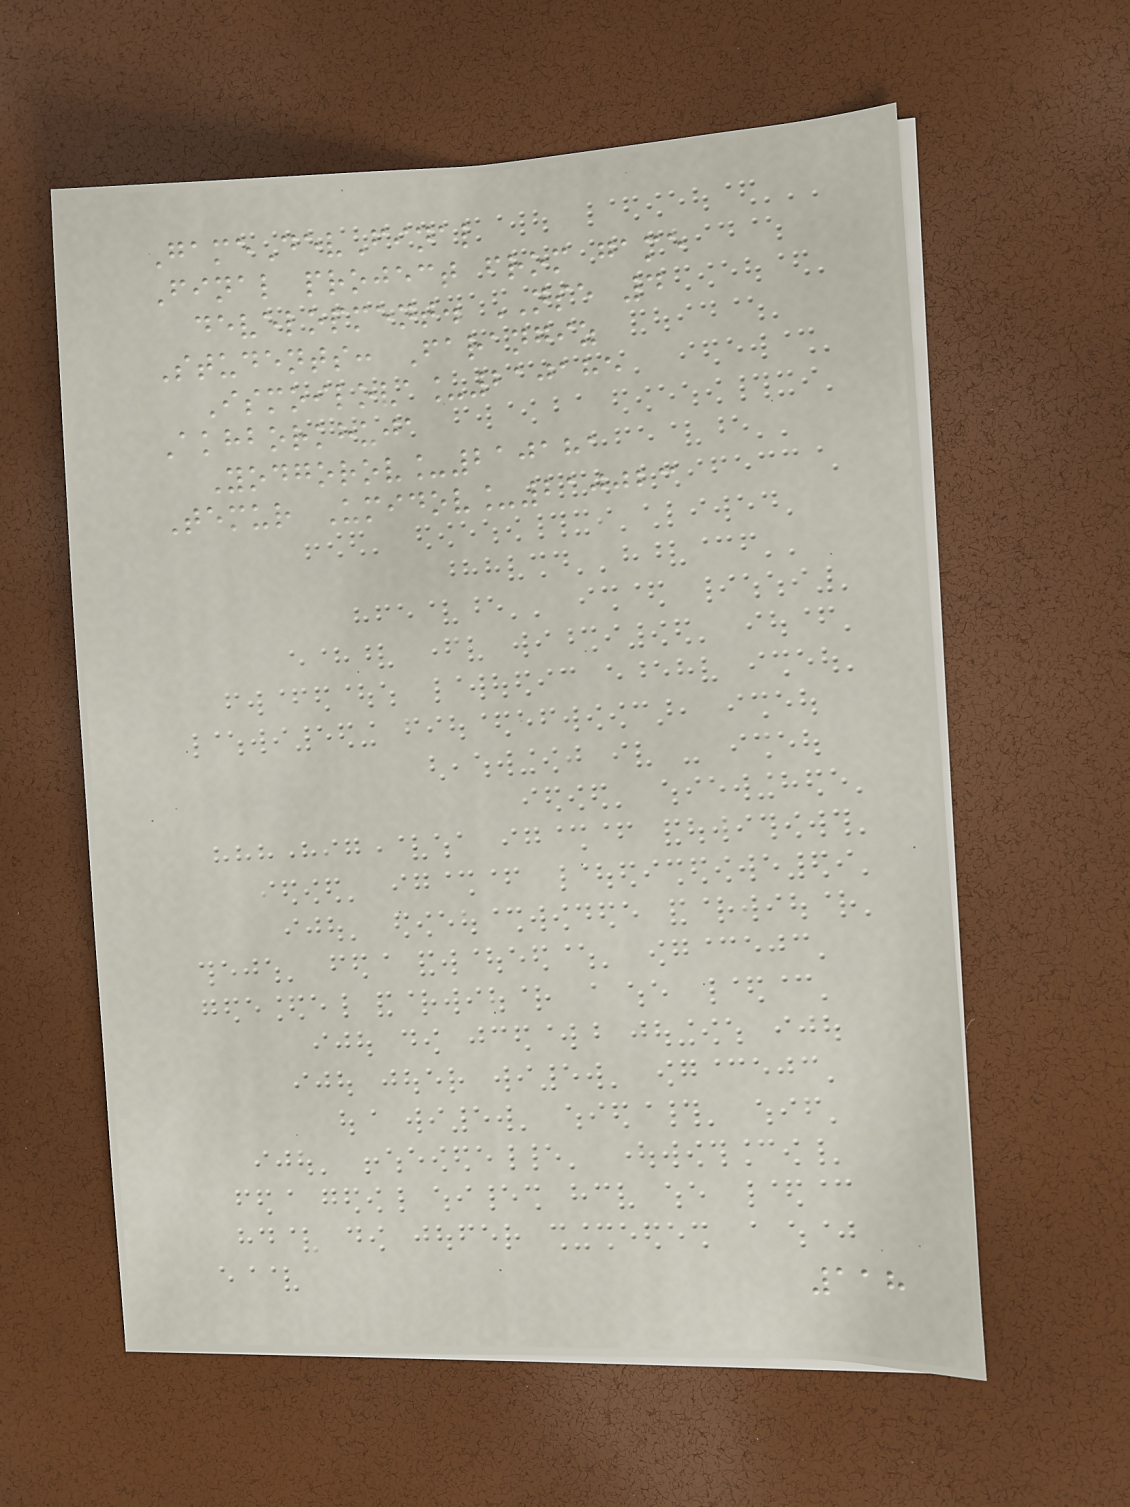GameDevFinal
Final project from game
development. NSE 4
Students: Farangiz
Ismoilova_210185
Akhborkhuja
Yodgorov_210181
Temur Umidov_210023
118
